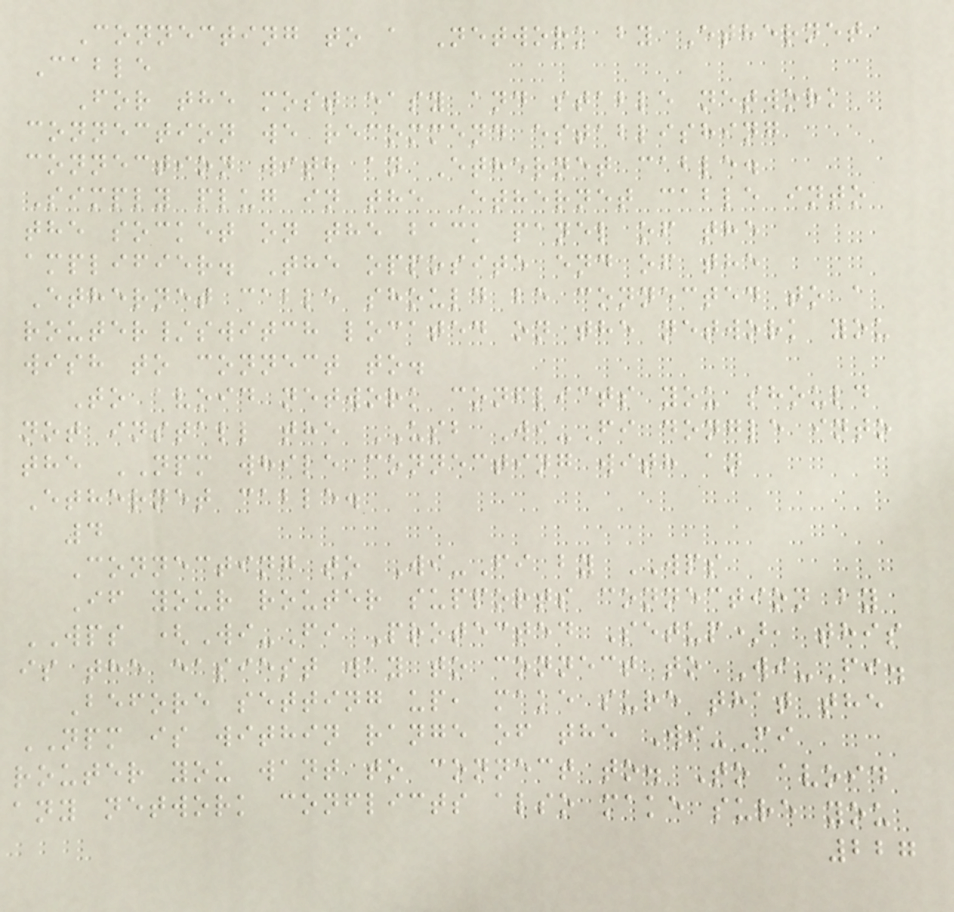Connecting to a Network by Ethernet
Cable
For the most easy and stable network
connection we recommend establishing
connection with an Ethernet cable.
Simply plug in the Ethernet cable into
the socket on the back panel of the
amplifier. The opposite end of the
Ethernet cable should be connected to a
router/switch located on the network you
wish to connect to.
To avoid network conflicts you should
not install the USB Wi-Fi dongle into
the NPM while connecting with an
Ethernet cable.
4
Connecting to Wi-Fi by WPS
If your router supports connection by
WPS (Wi-Fi Protected Setup), this
is the easiest way to connect to Wi-Fi.
Before setting up, make sure that the
NPM is within range of the Wi-Fi
router you want to connect to. To avoid
any network conflicts also make sure you
227
